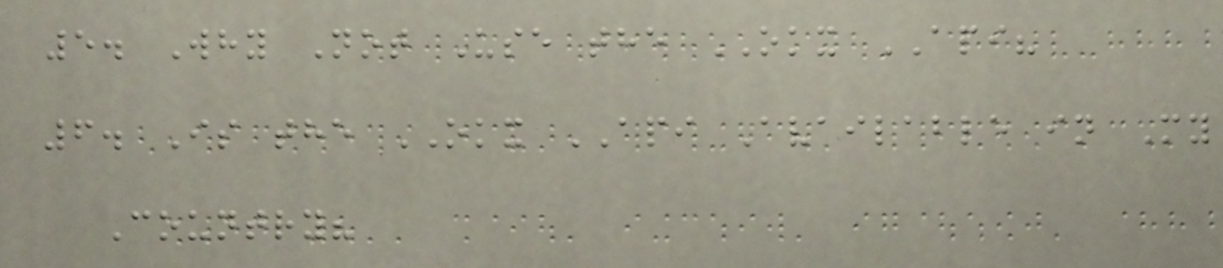5. Why Not Use the OKX API?
6. Is the OKX API Available in My
Country?
